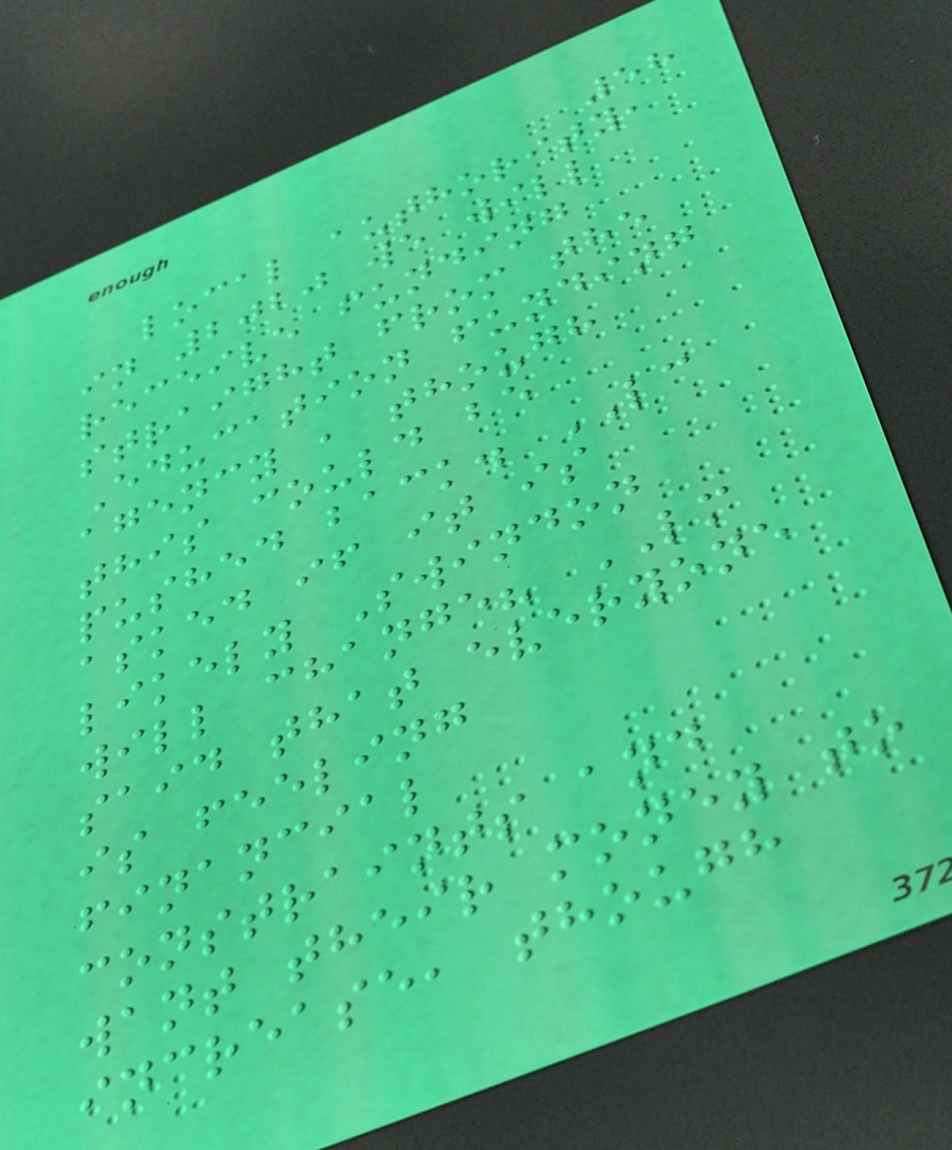58
local authority,
in 2020 we will
receive funding
straight from the
Education funding
agency , though
this could be
pushed back. LC
asked if it is
likely Swindon
will change? LM
said that everyone
is feeling
financial
constraints and
want their money to
increase, though
